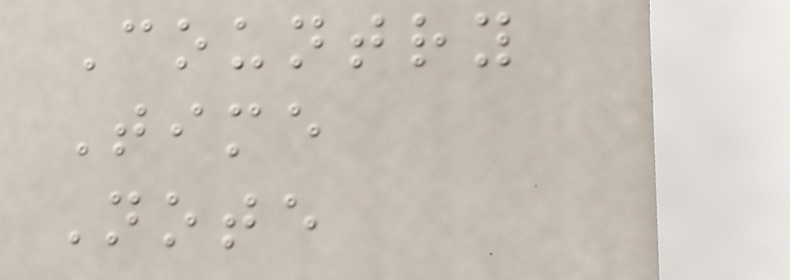Country
Time
Note
